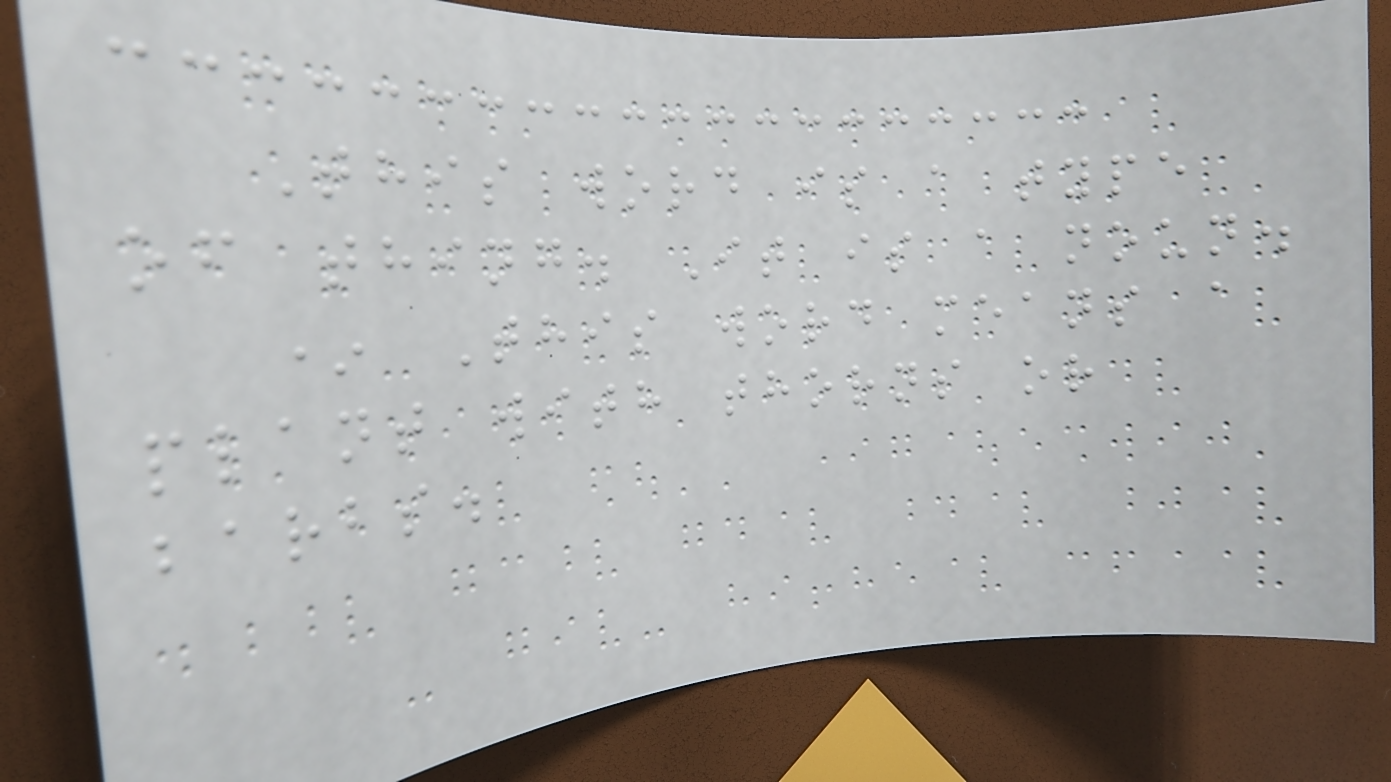This word is a type
of thing. It is a noun.
* This word means a
plant with thorns or
barbs.
